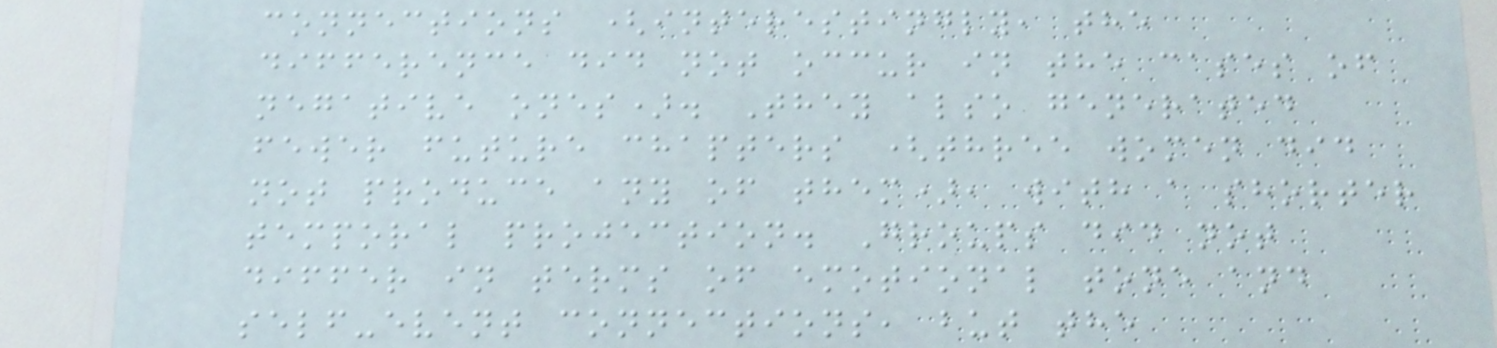connections (interestingly, the
difference did not occur in the cases of
negative ones). They also generated
fewer future chapters (three women did
not produce any of them), with a shorter
temporal projection. Groups did not
differ in terms of emotional tone and
self-event connections, but the
